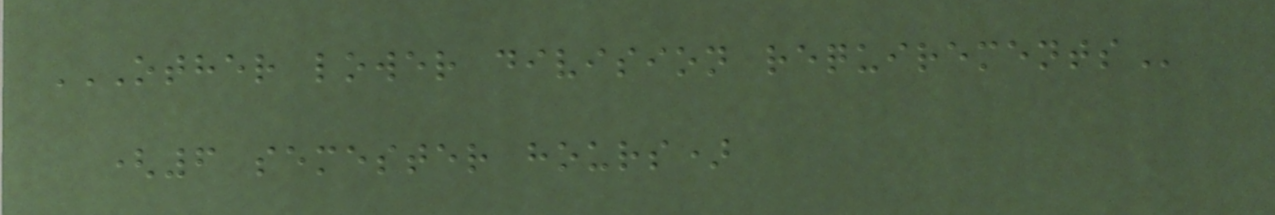OTHER LOWER DIVISION REQUIREMENTS
(6 semester hours)
